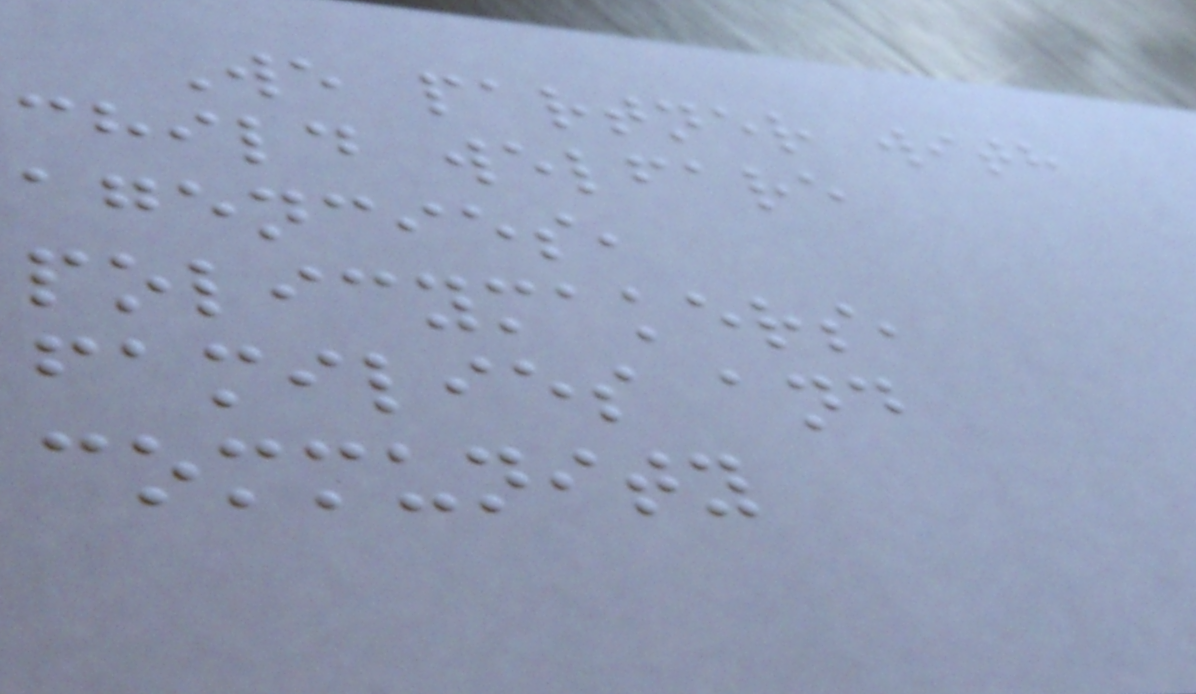We partner with
child welfare
agencies,
policymakers,
families and
community
